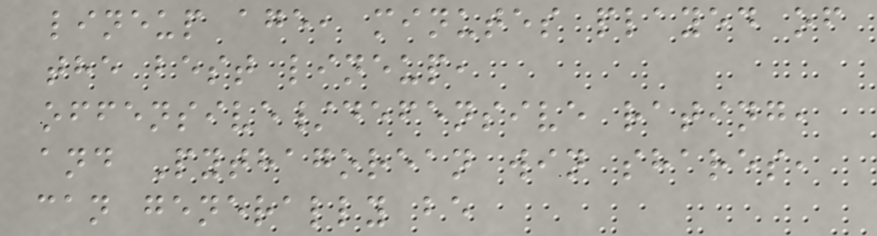lineup age, minutes played of
the best lineup,
offensive/defensive rating,
and Pythagorean win shares,
can generally be
